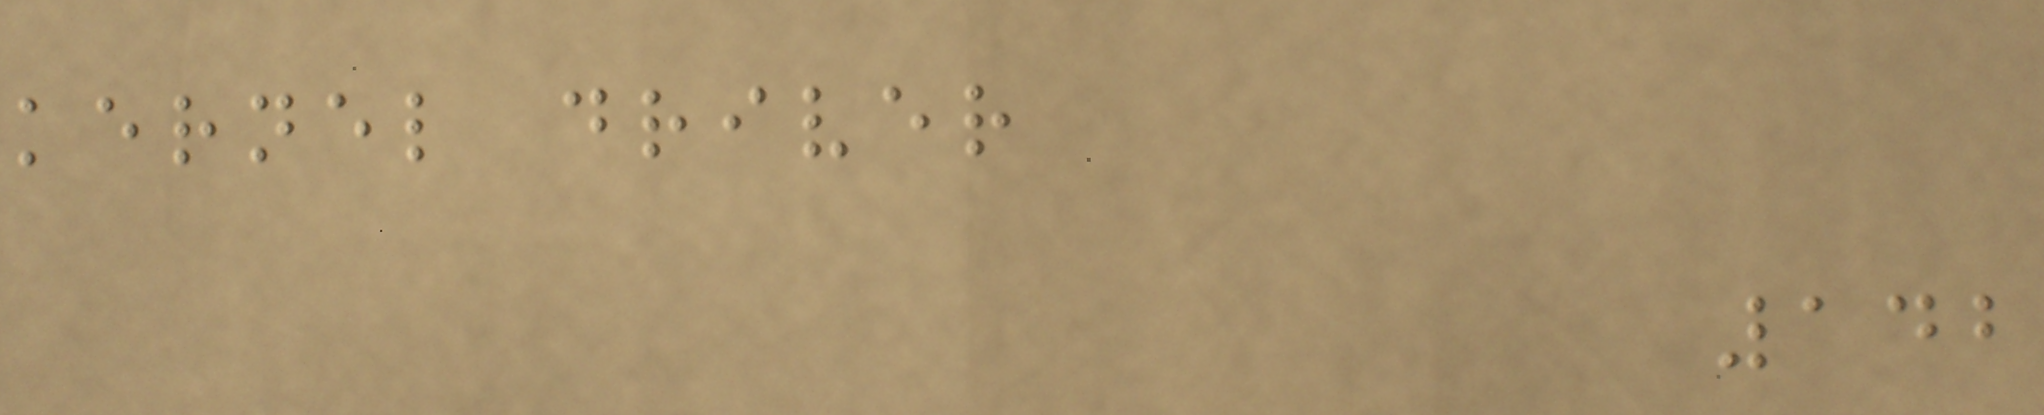kernel driver
142
